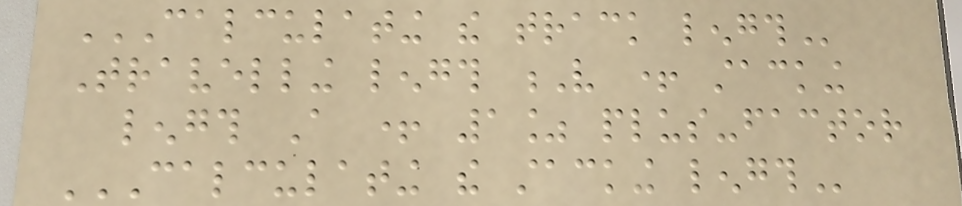CALCULATING THE TRACK LENGTH
Travelling length V + stacking
length A + 1% plus-factor
CALCULATING THE STACKING LENGTH
